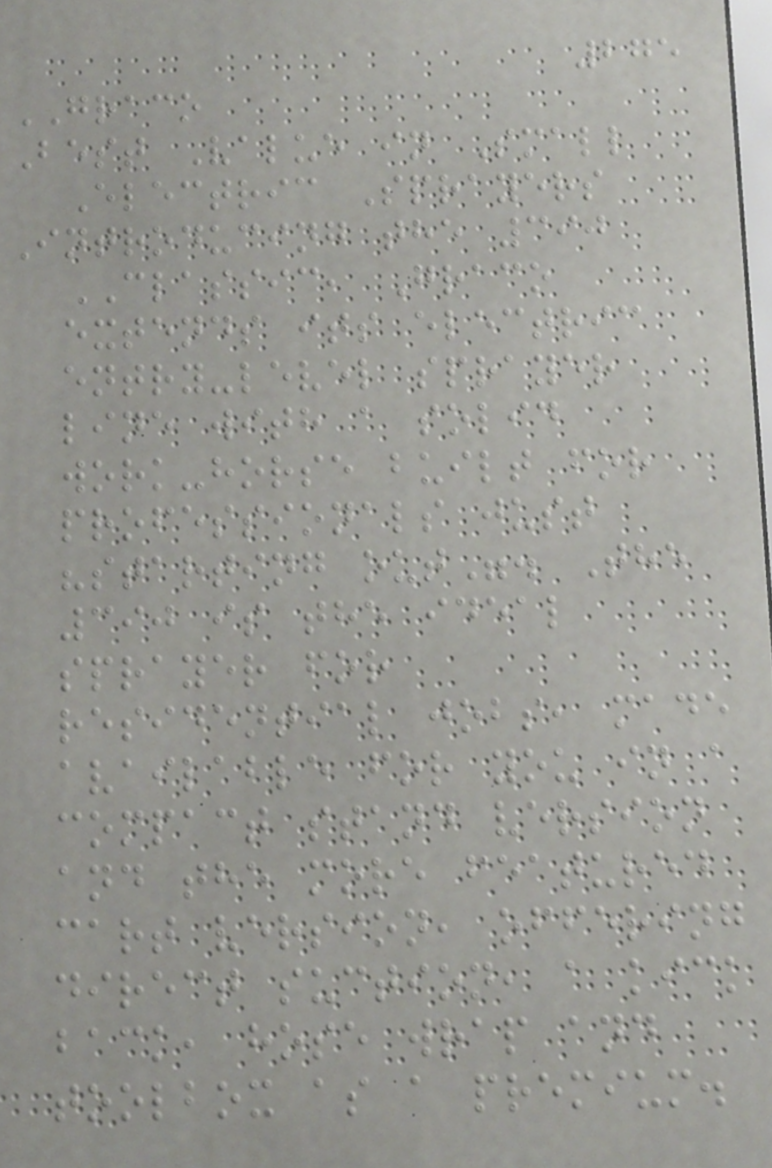275
GRACO
Best Value in Small
Electric Sprayers
Introducing the 390
CLASSIC, Graco
extends its electric
entry-level sprayer
line with a solid
work-horse built for
professionals just
"starting out". The
390 is the ideal
sprayer for
residential jobs, made
available for you in a
compact stand version
and the more featured
cart version, offering
direct suction, a kick
back, hose wrap and
toolbox as a premium.
